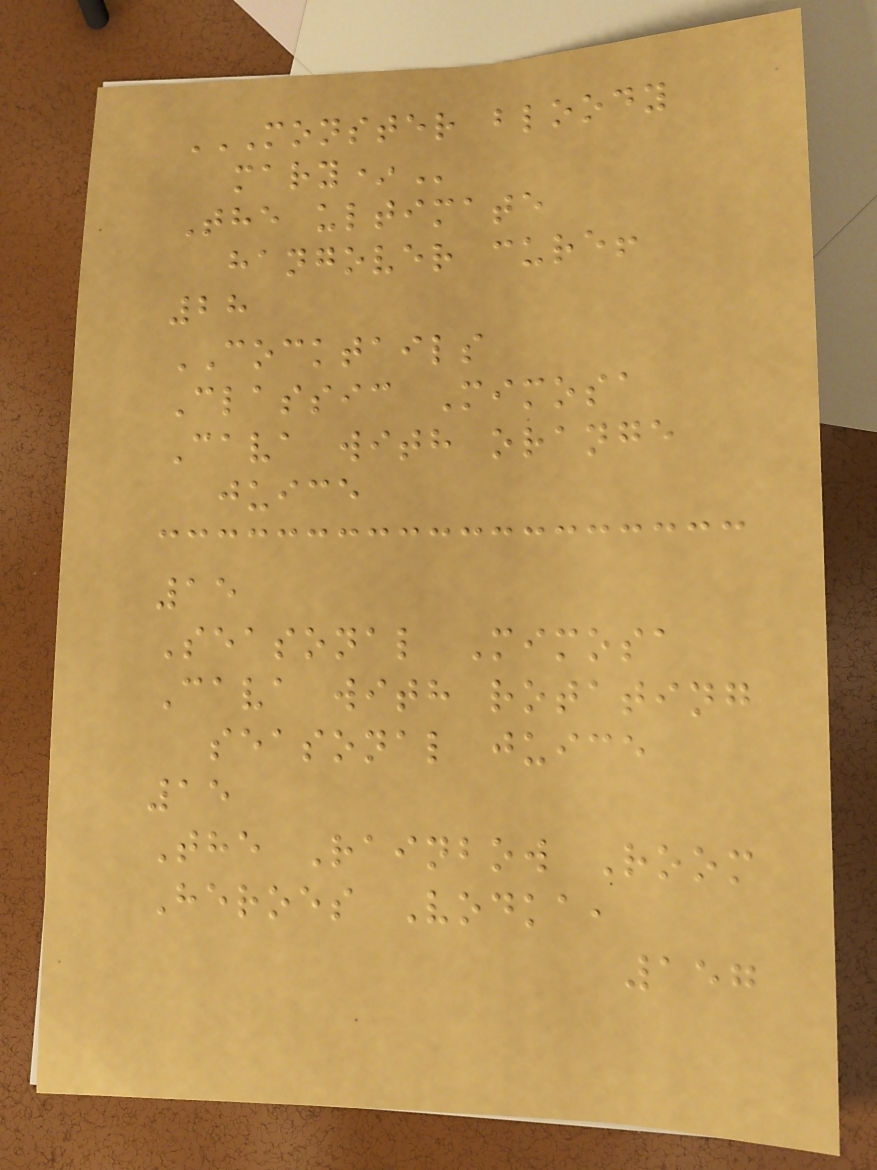MONSTER BLOODY
MARY*
The ultimate
hangover cure!
28
COCKTAILS
Classic Mimosa
Cava with orange
juice
15
Seasonal Mimosa
Cava with rotating
seasonal juice
15
The Rainbow Room
Heroes Vodka,
157
